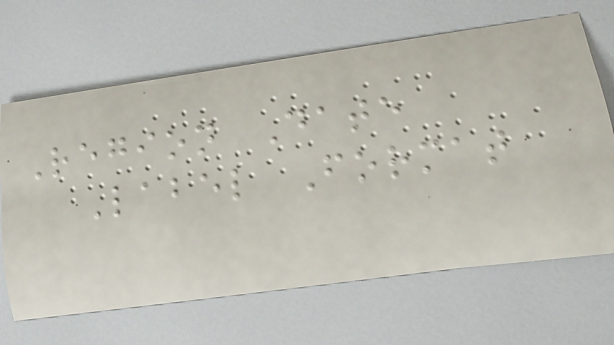Region Date
Label Format
